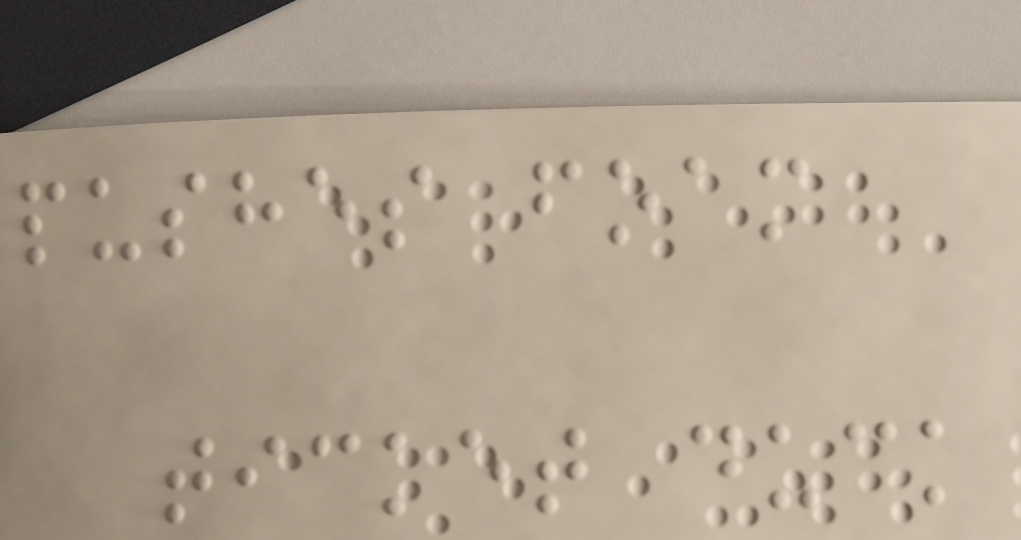pushes foam
ticket duck
